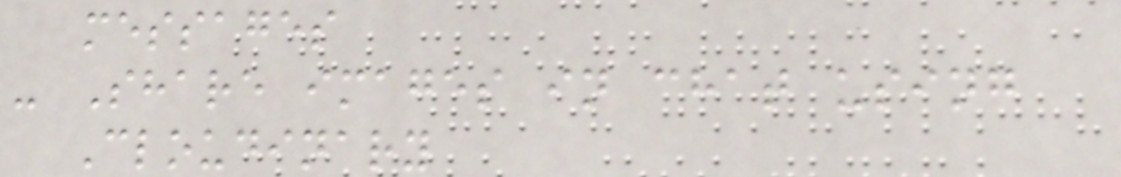messages
- Share images in chat using
Cloudinary
